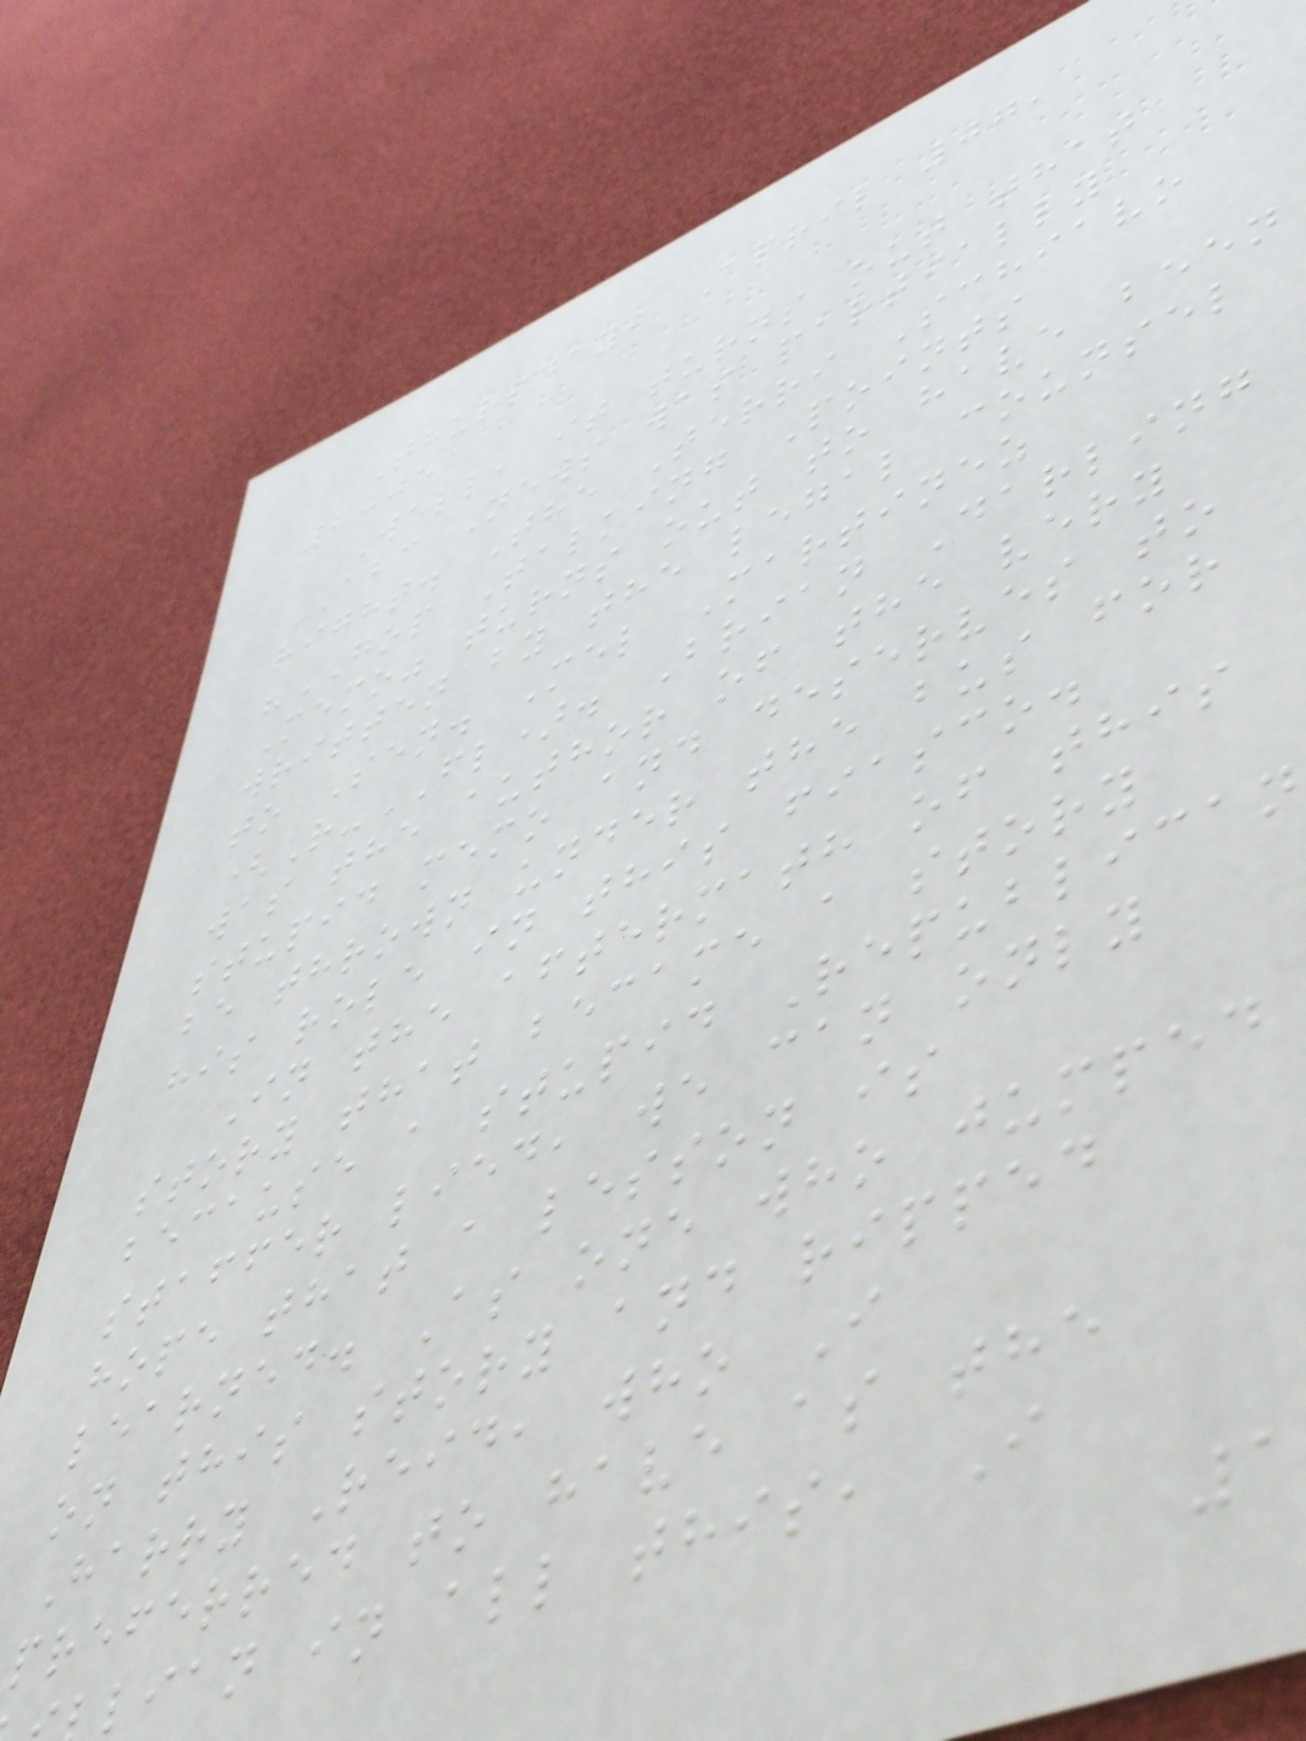Thursday, April 07,
2005
Well, it turns out that
ABC News was partially
right. The Terri Schiavo
"GOP Talking Points
Memo" turns out to have been
written by the legal counsel
to Sen. Mel Martinez
(R-FL). Brian Darling
was the author of the very
stupid memo and deserves to
be thrown under the bus for
his role in this fiasco.
In the aftermath of this
story that became a story
because a stupid Republican
staffer lied, we can only
hope that a lesson is
learned. As one who jumped
on this story and ripped
Harry Reid, who I
preferred to have as the
lian in all this, I
